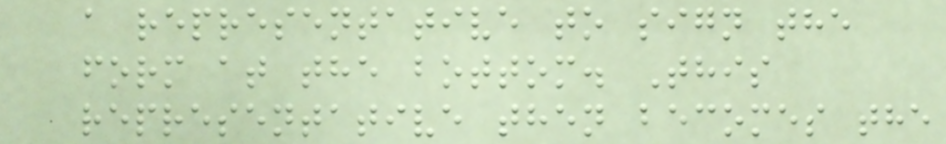a representative to sign the
form at the bottom. This
representative then becomes the
